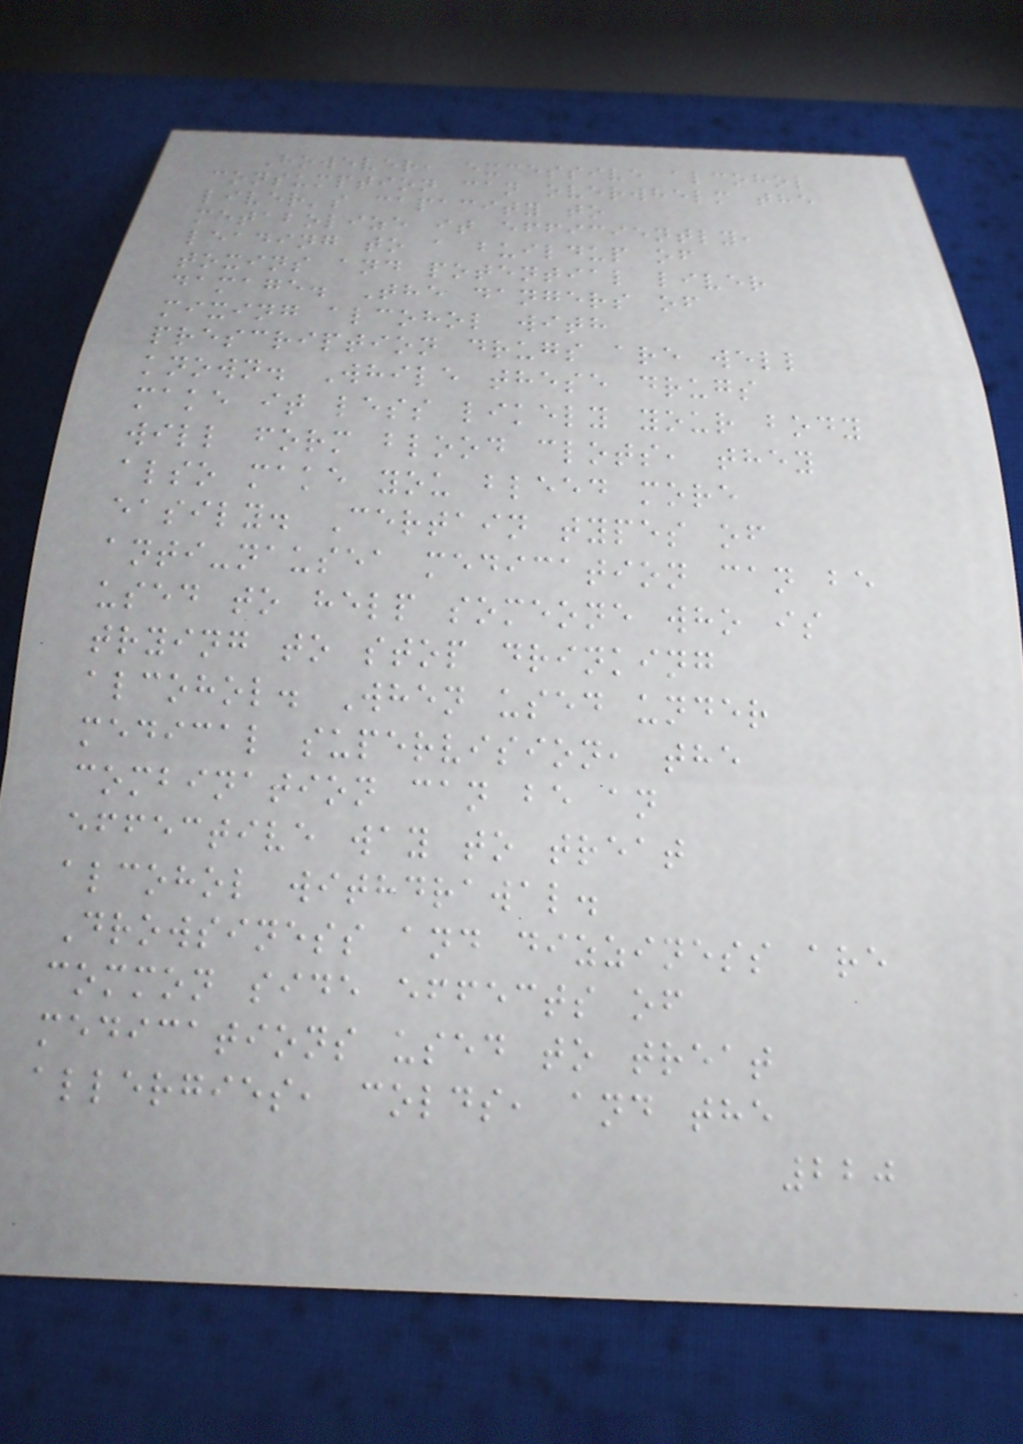However, excessive alcohol
consumption can overwhelm the
liver's capacity to
metabolize it efficiently,
leading to a buildup of
toxins and potential liver
damage. The dangers of
mixing alcohol with
prescription drugs are well
known. While these drugs
make it less likely your body
will form blood clots, they
also make you bleed more
easily. Certain types of
anti-nausea medication can be
used to help someone who is
trying to stop drinking
alcohol. When used under
medical supervision, the
combination can be an
effective way to treat
alcohol withdrawal.
Drowsiness and dizziness are
common side effects of
medications used to treat
allergies, colds, and the
220
